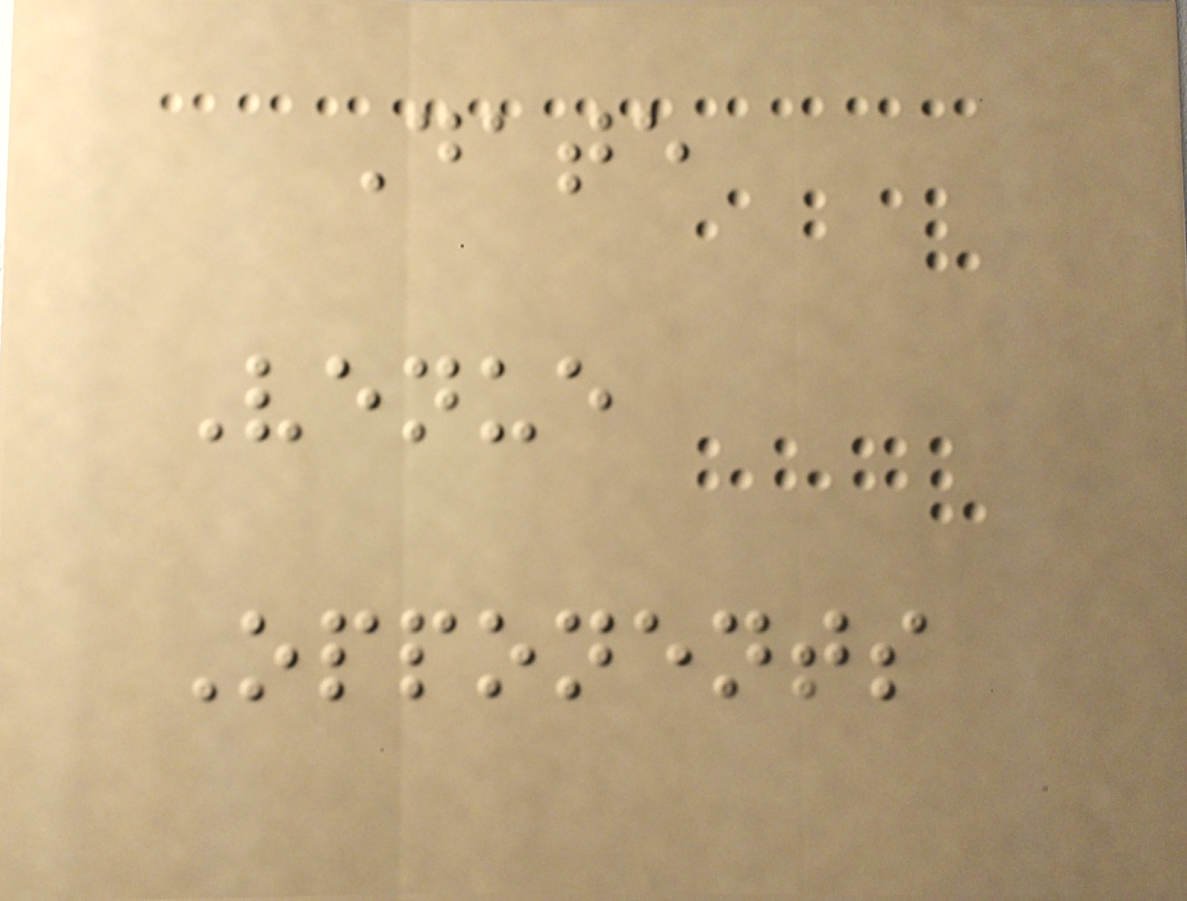Date
Venue
Opponents
